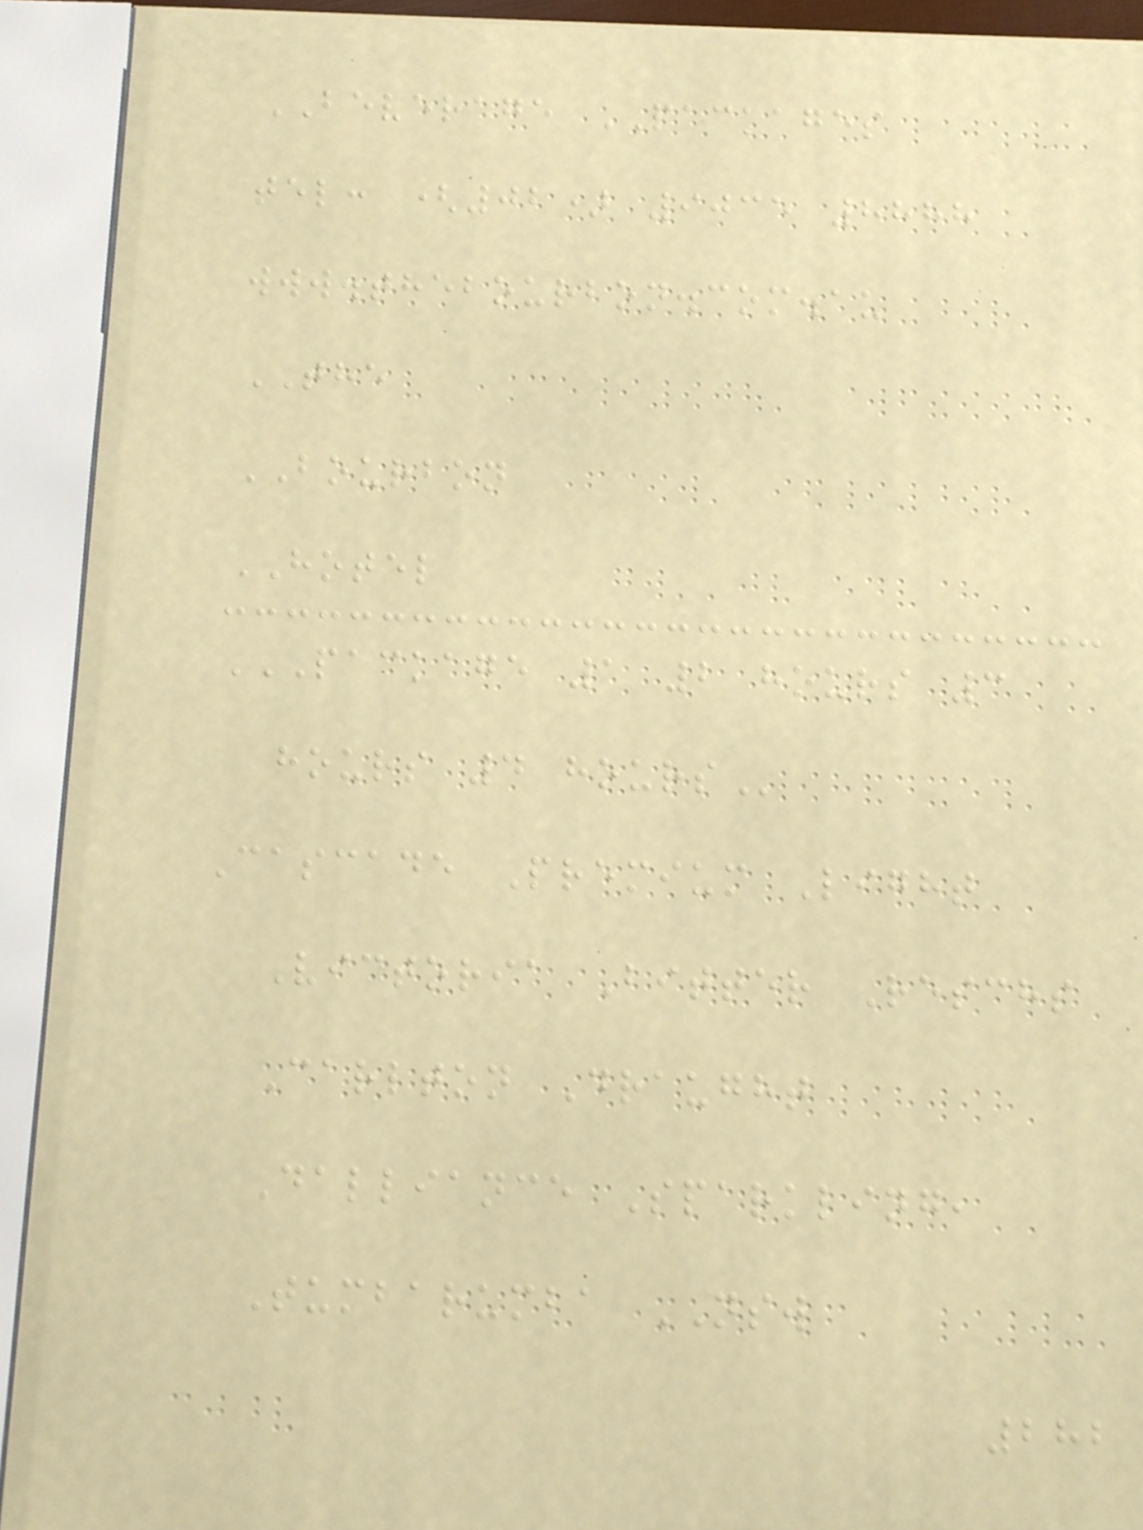BEVERAGE PACKAGES
tel: (02) 9035 8888
www.thebourbon.com.au
THE
BOURBON
HOTEL
PACKAGE 1 2 HOURS 3
HOURS 4 HOURS
Cascade Premium Light
Victoria Bitter Reschs
Carlton Draught
Dalliance Sparkling,
Tumbarumba NSW
282
